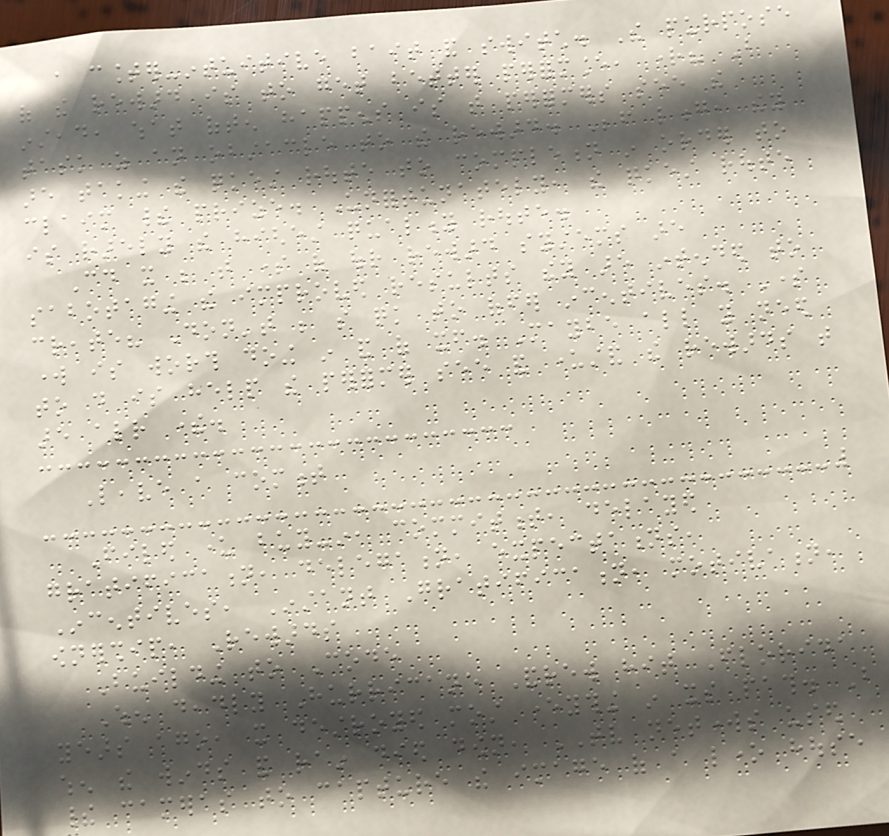a counter-intuitive bait and switch. The purpose
of the reward is to get better performance, right? But
instead, what often happens is that performers see the
task as an obstacle to the reward. Before long, they
are taking the quickest route to completion in order to
claim their prize. Unfortunately, the quickest route
is rarely the highest quality route.
Could it be that some of our reward systems are
sabotaging the improved results they are intended to
create? Don't be so quick to offer incentives. Some
work is worth doing in and of itself. Maybe all you need
to do is help the performer see and understand the rewards that
are already there.
Leave a comment
Filed under buy-in, commitment, delayed
gratification, delegation, expectations,
Incentives, Instant Gratification, motivation,
ownership, Rewards
Building to Code
When deadly Hurricane Andrew hit Florida
years ago, it destroyed most everything in its path. But
when the winds and rain died down, TV networks used
their cameras to capture the image of a lone house
